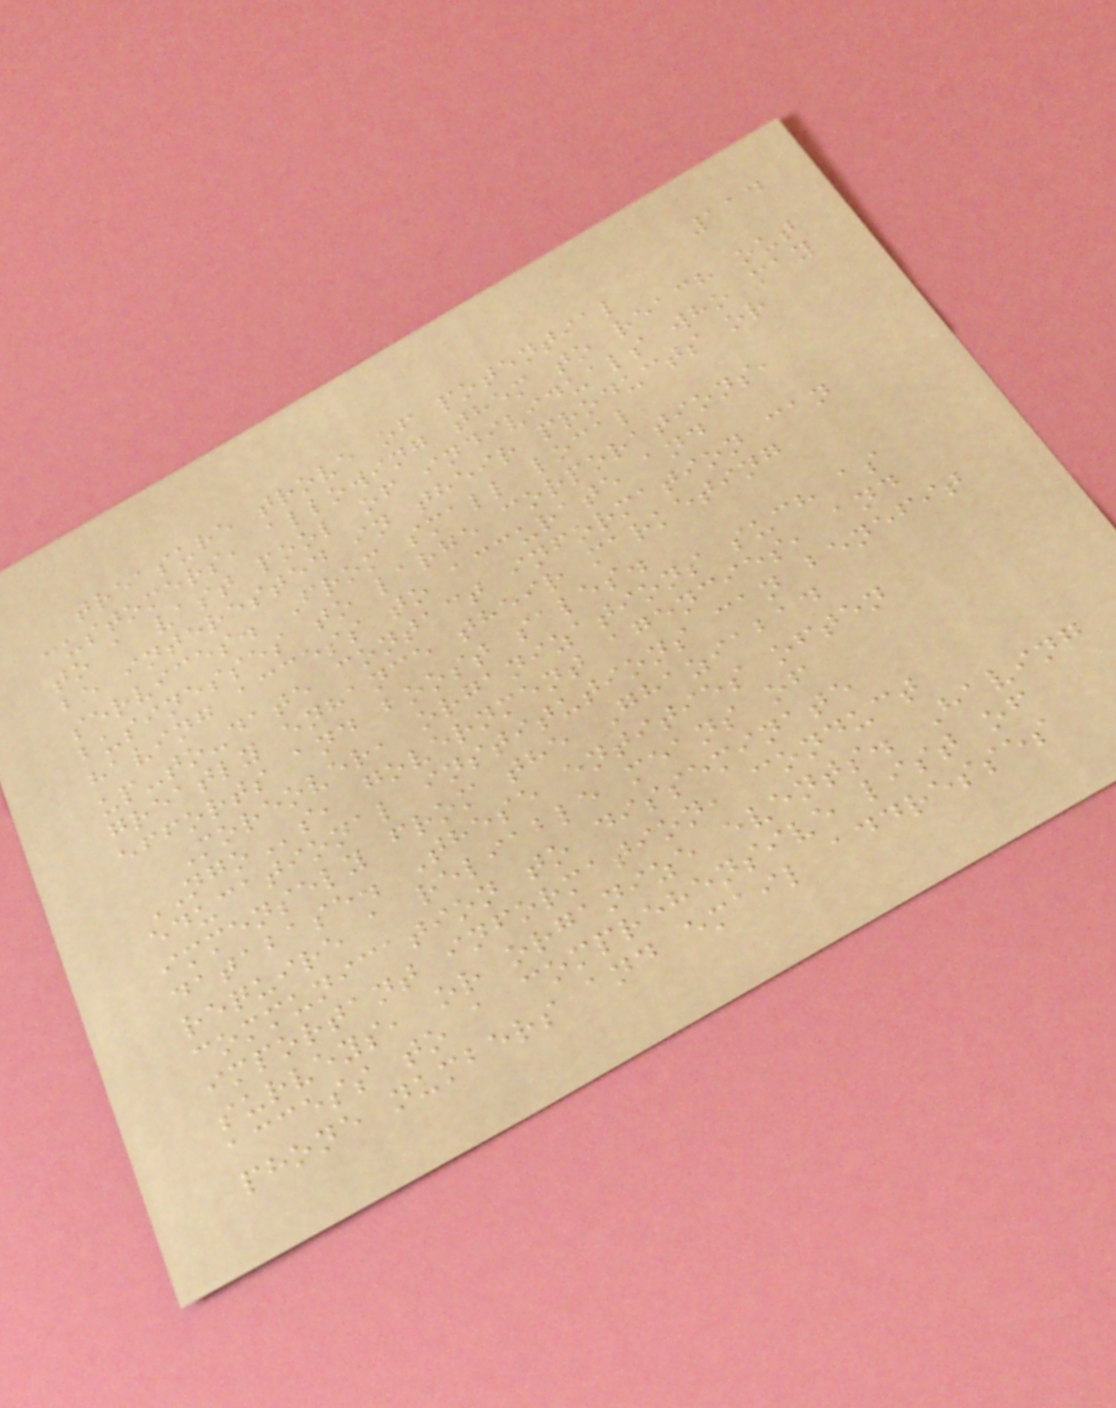114
treasure trove of potential
customers, allowing them to reach out
to a vast pool of individuals who may
be interested in their products or
services. From small local
businesses to large corporations,
having access to accurate and
up-to-date contact information can
greatly enhance their marketing
efforts and boost sales.
Moreover, organizations such as
NGOs, government agencies, and
educational institutions can benefit
immensely from the Ghaziabad
database. These entities often
require a reliable means of
communication to disseminate
important information, conduct
surveys, or organize events. Having
access to a comprehensive list of
phone numbers and email addresses
